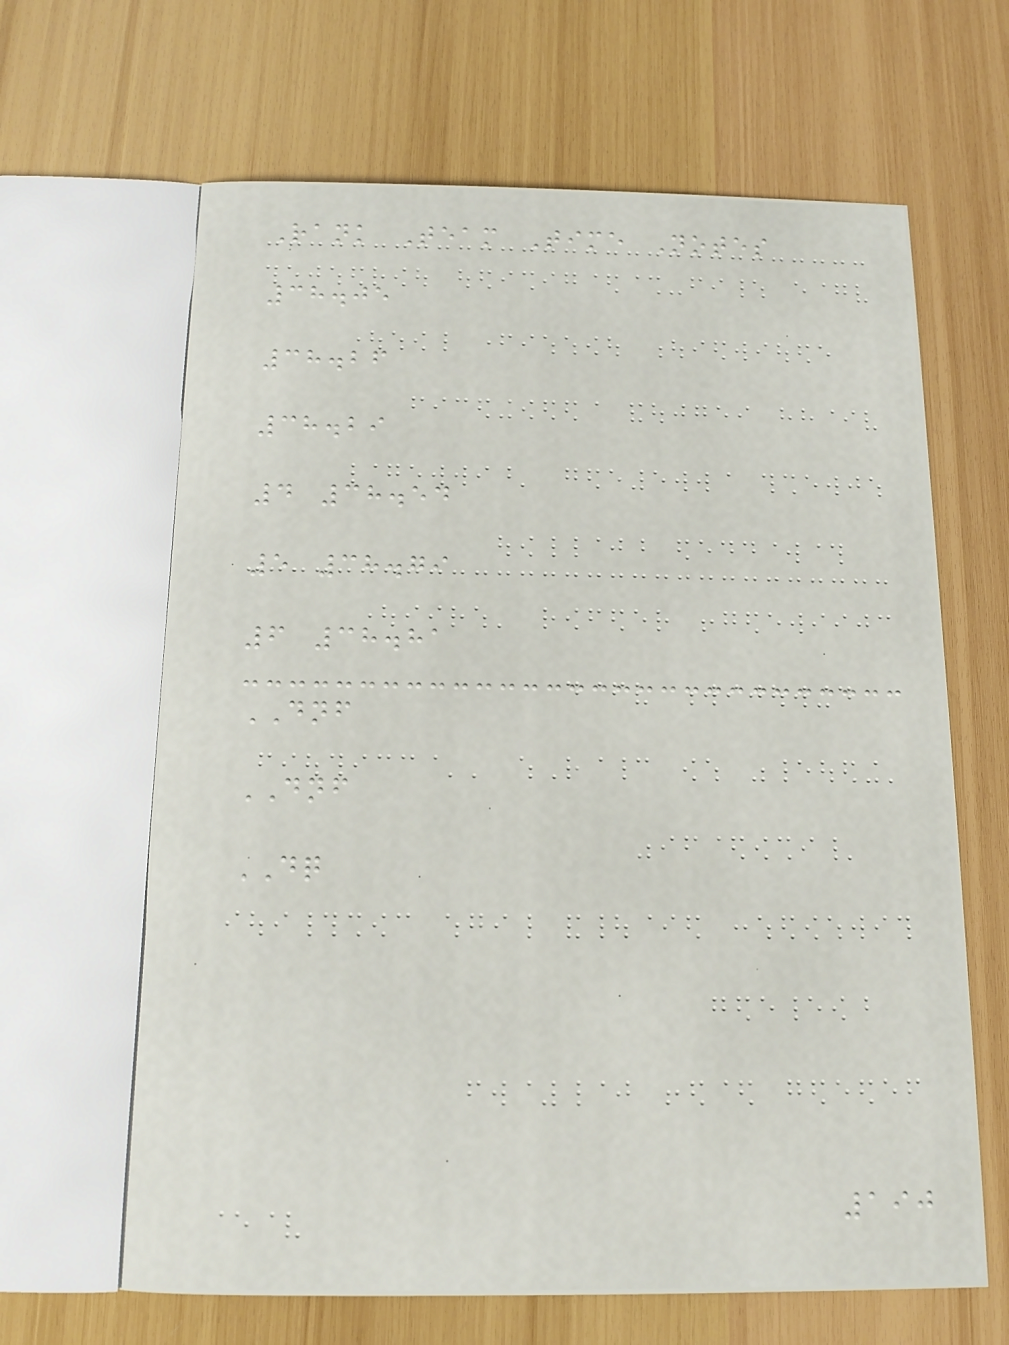Rank Team Time Notes
38.05
38.26
38.29
4 38.54
5 38.79
6 38.81
DNF
DNF
DQ
190
